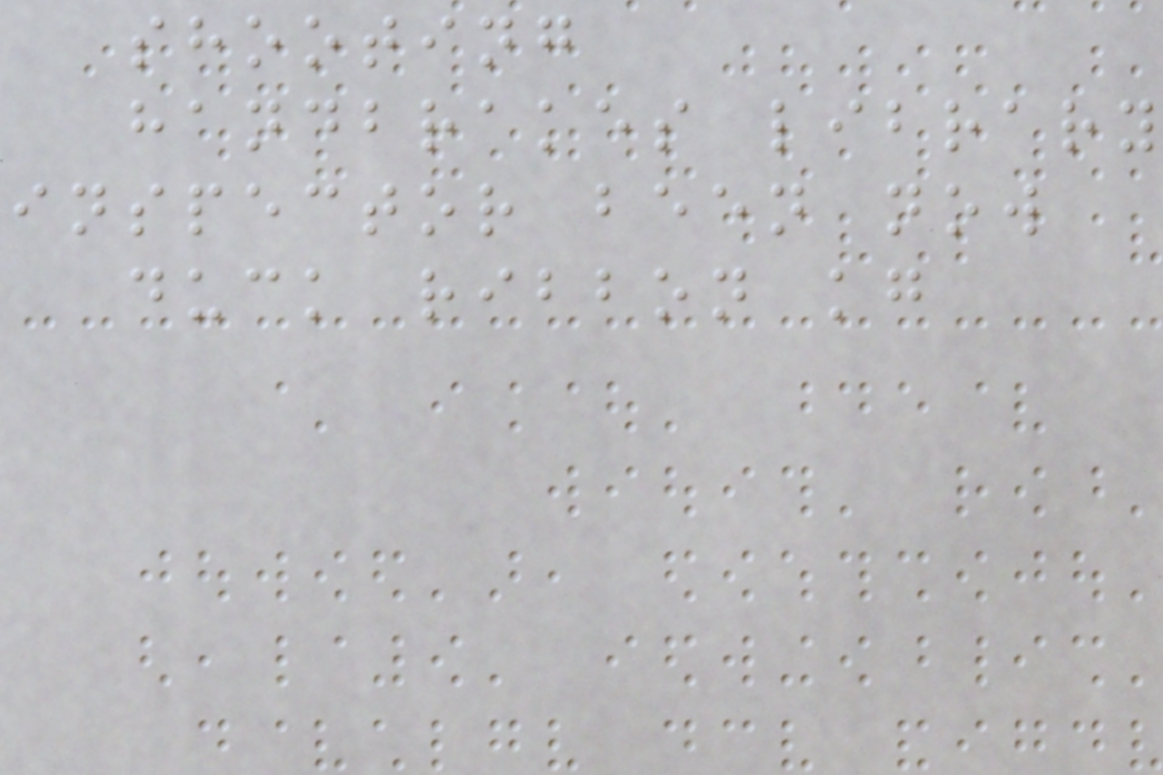shooting
handbrakes library
inspector been now
duck ribbon kg
